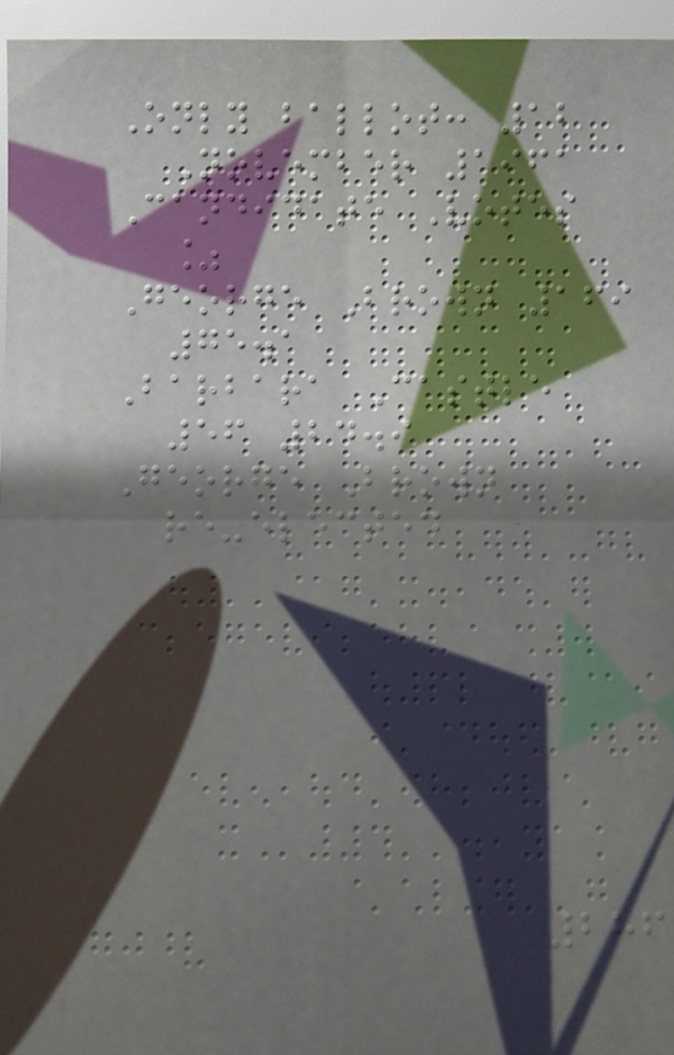Only ballot: 12
November 1961
Candidate Votes
%
George Brown 169
75.1
Barbara Castle
56 24.9
George Brown
re-elected
286
